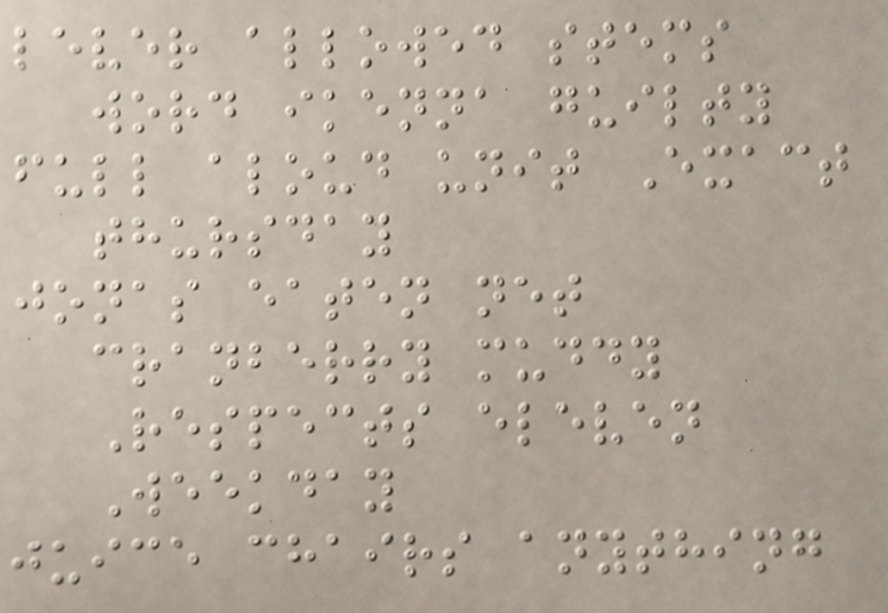lever allowed stems
word ikenna guilty
full aloud unit Exact
thursday
jonas eaten net
cranberry muddy
Respects eleven
Weekday
juice chairs anything
